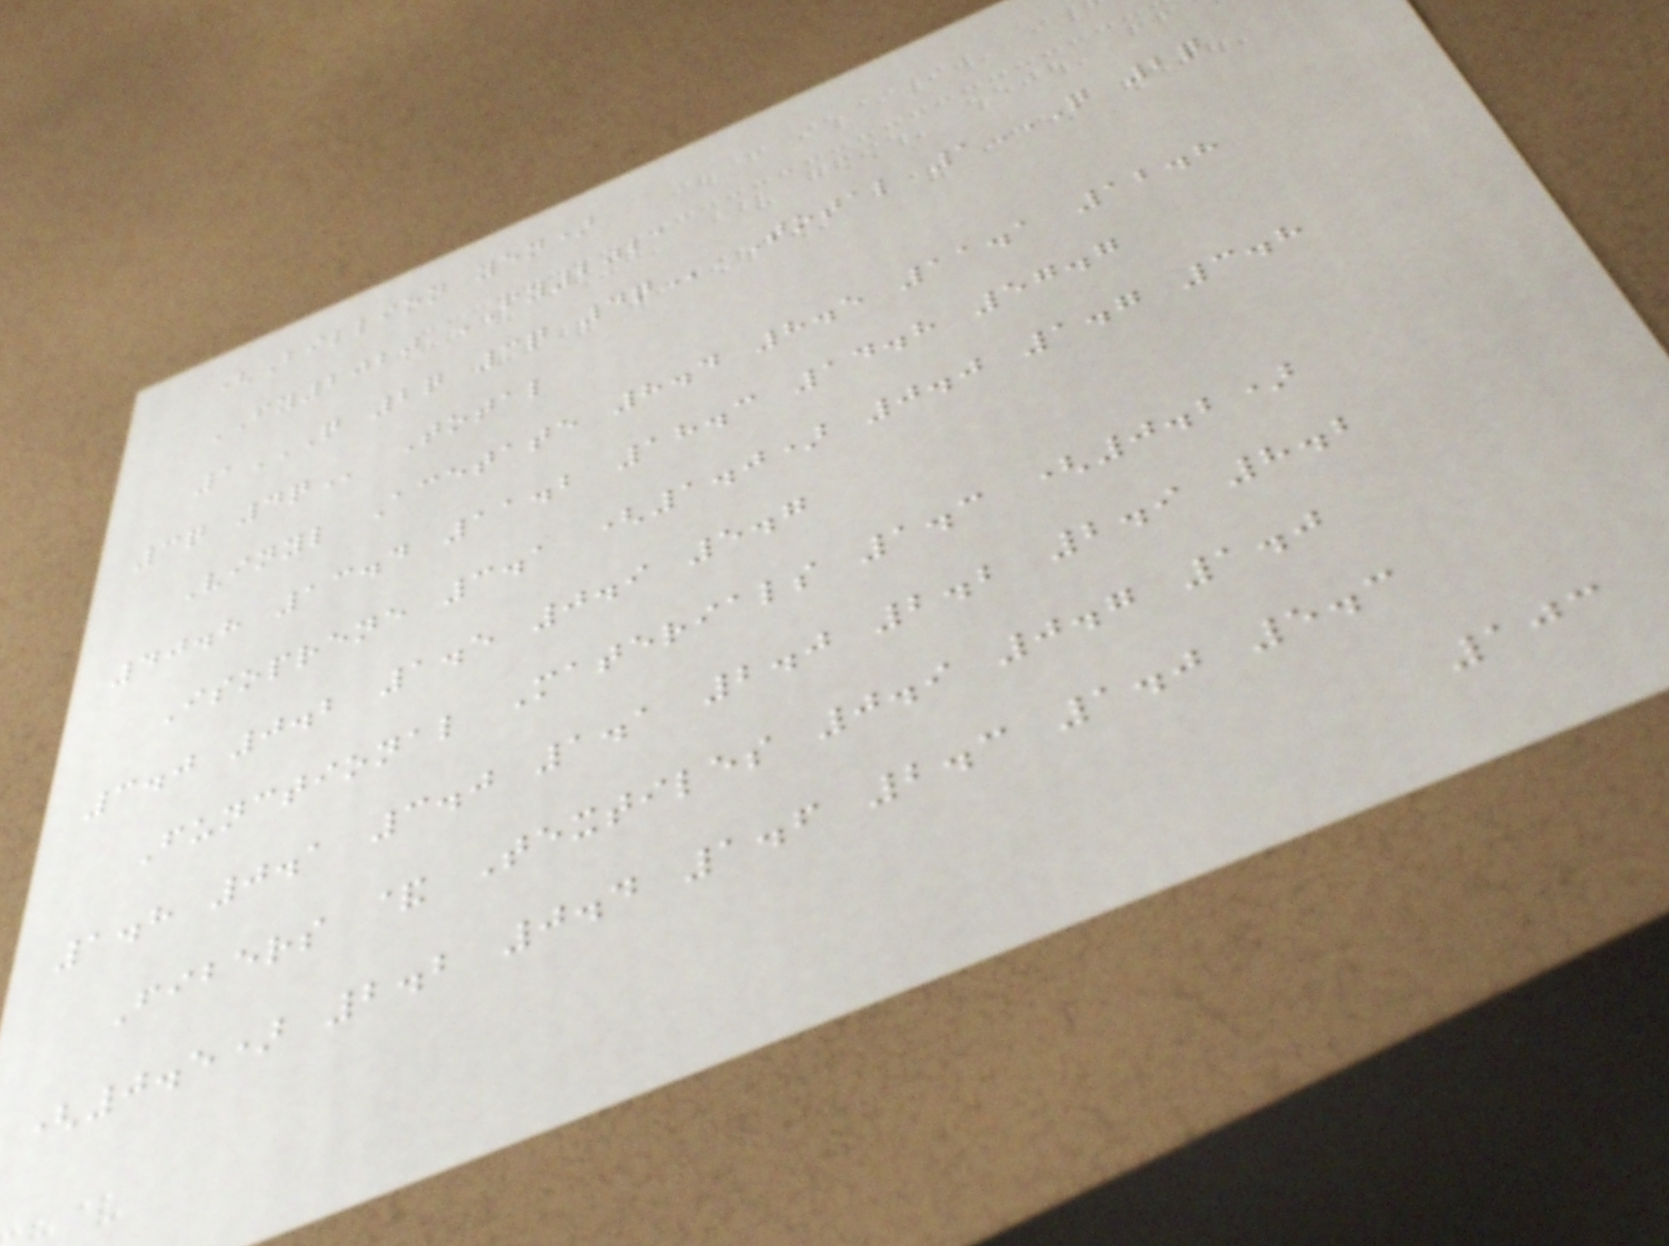(Billion yen)
FY2020 FY2021
1Q 2Q 3Q 4Q Total 1Q 2Q
3Q 4Q Total
Vinyl Acetate 8.4 8.5 11.1 12.8
40.8 13.4 11.2 18.3 14.8 57.7
Isoprene 3.1 (1.0) 0.0 1.7 3.8
3.0 0.2 1.5 0.9 5.7
Functional Materials 1.3 (0.2)
1.8 0.1 3.0 1.1 2.0 2.2 2.9 8.2
Fibers & Textiles 0.9 0.7 1.0
(0.5) 2.2 0.4 1.6 2.3 1.0 5.3
103
